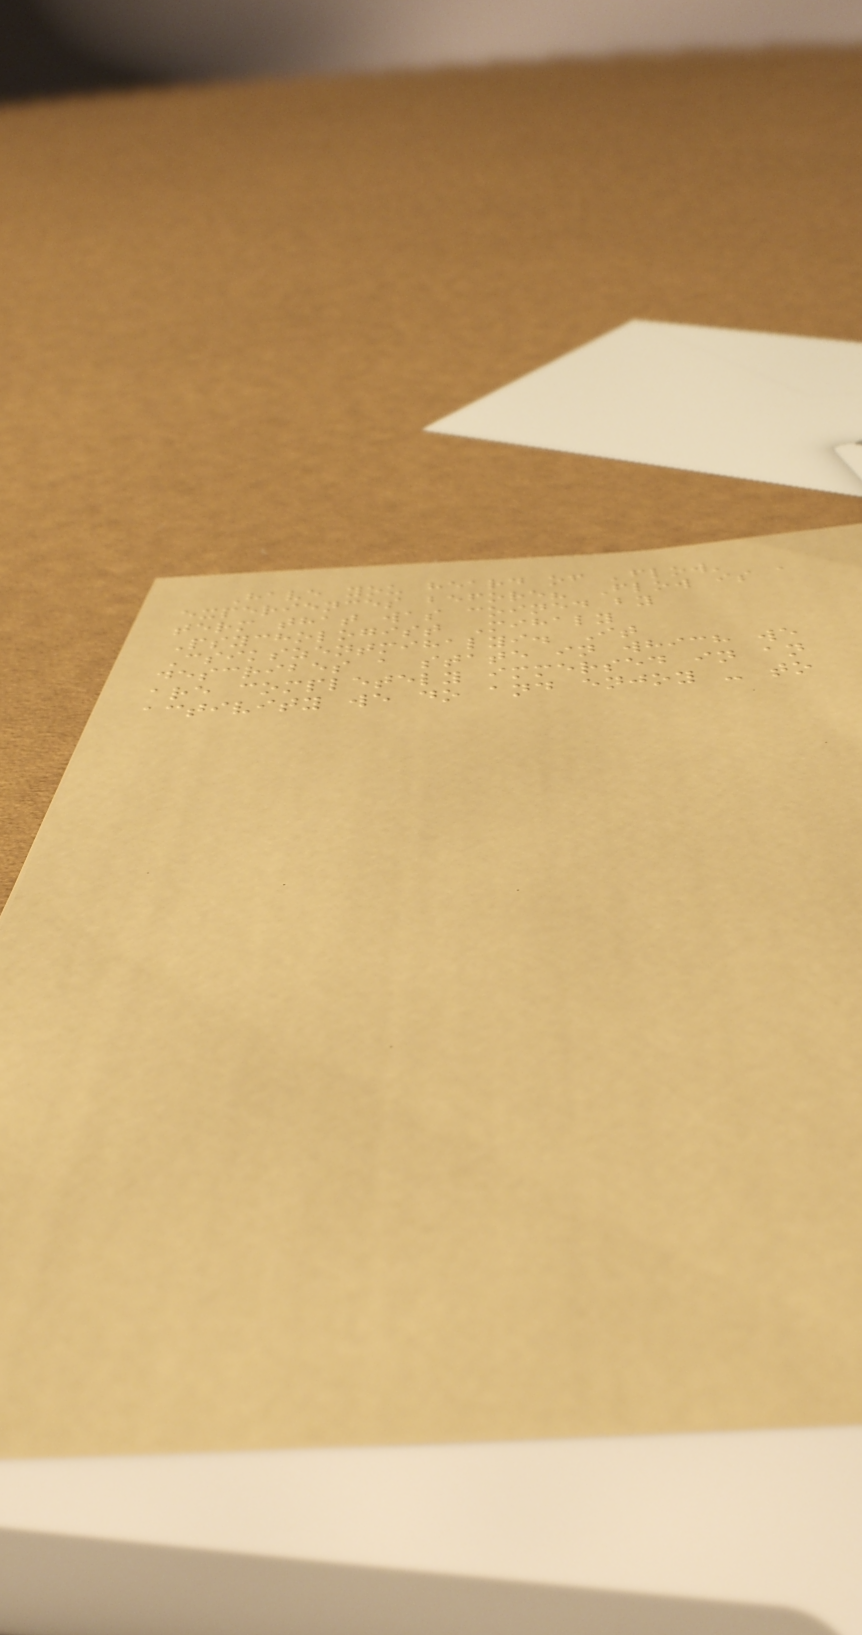Have you heard of 'flow'
experiences before? Flow is a
term that was coined by
Psychologist Mihaly
Csikszentmihalyi. It
describes a state in which we
are completely immersed in an
activity we do and enjoy - to
